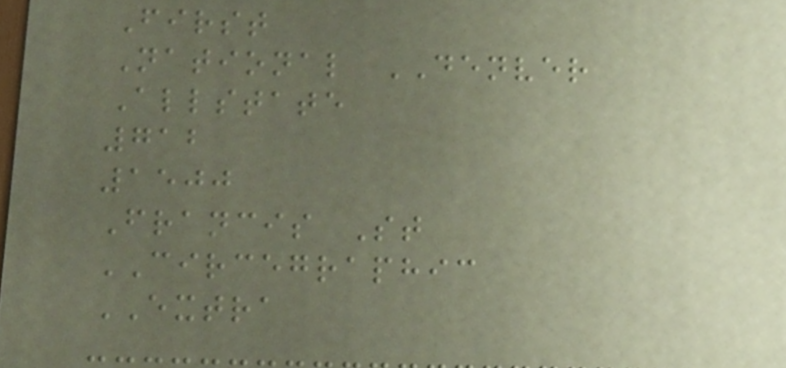First
National DENVER
Allstate
712
1500
Francis St
CIRCEGRAPHIC
EXTRA
